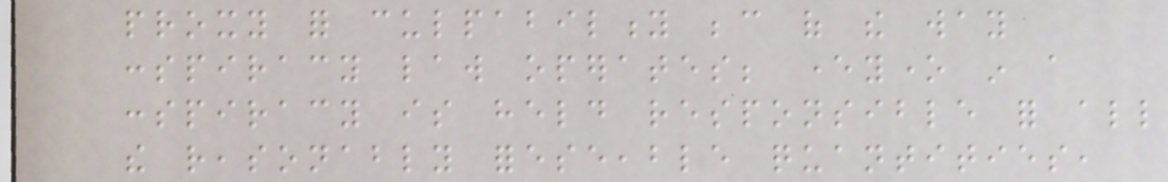proxy for culpability because of the way
conspiracy law operates; everyone in a
conspiracy is held responsible for all
the reasonably foreseeable quantities,
